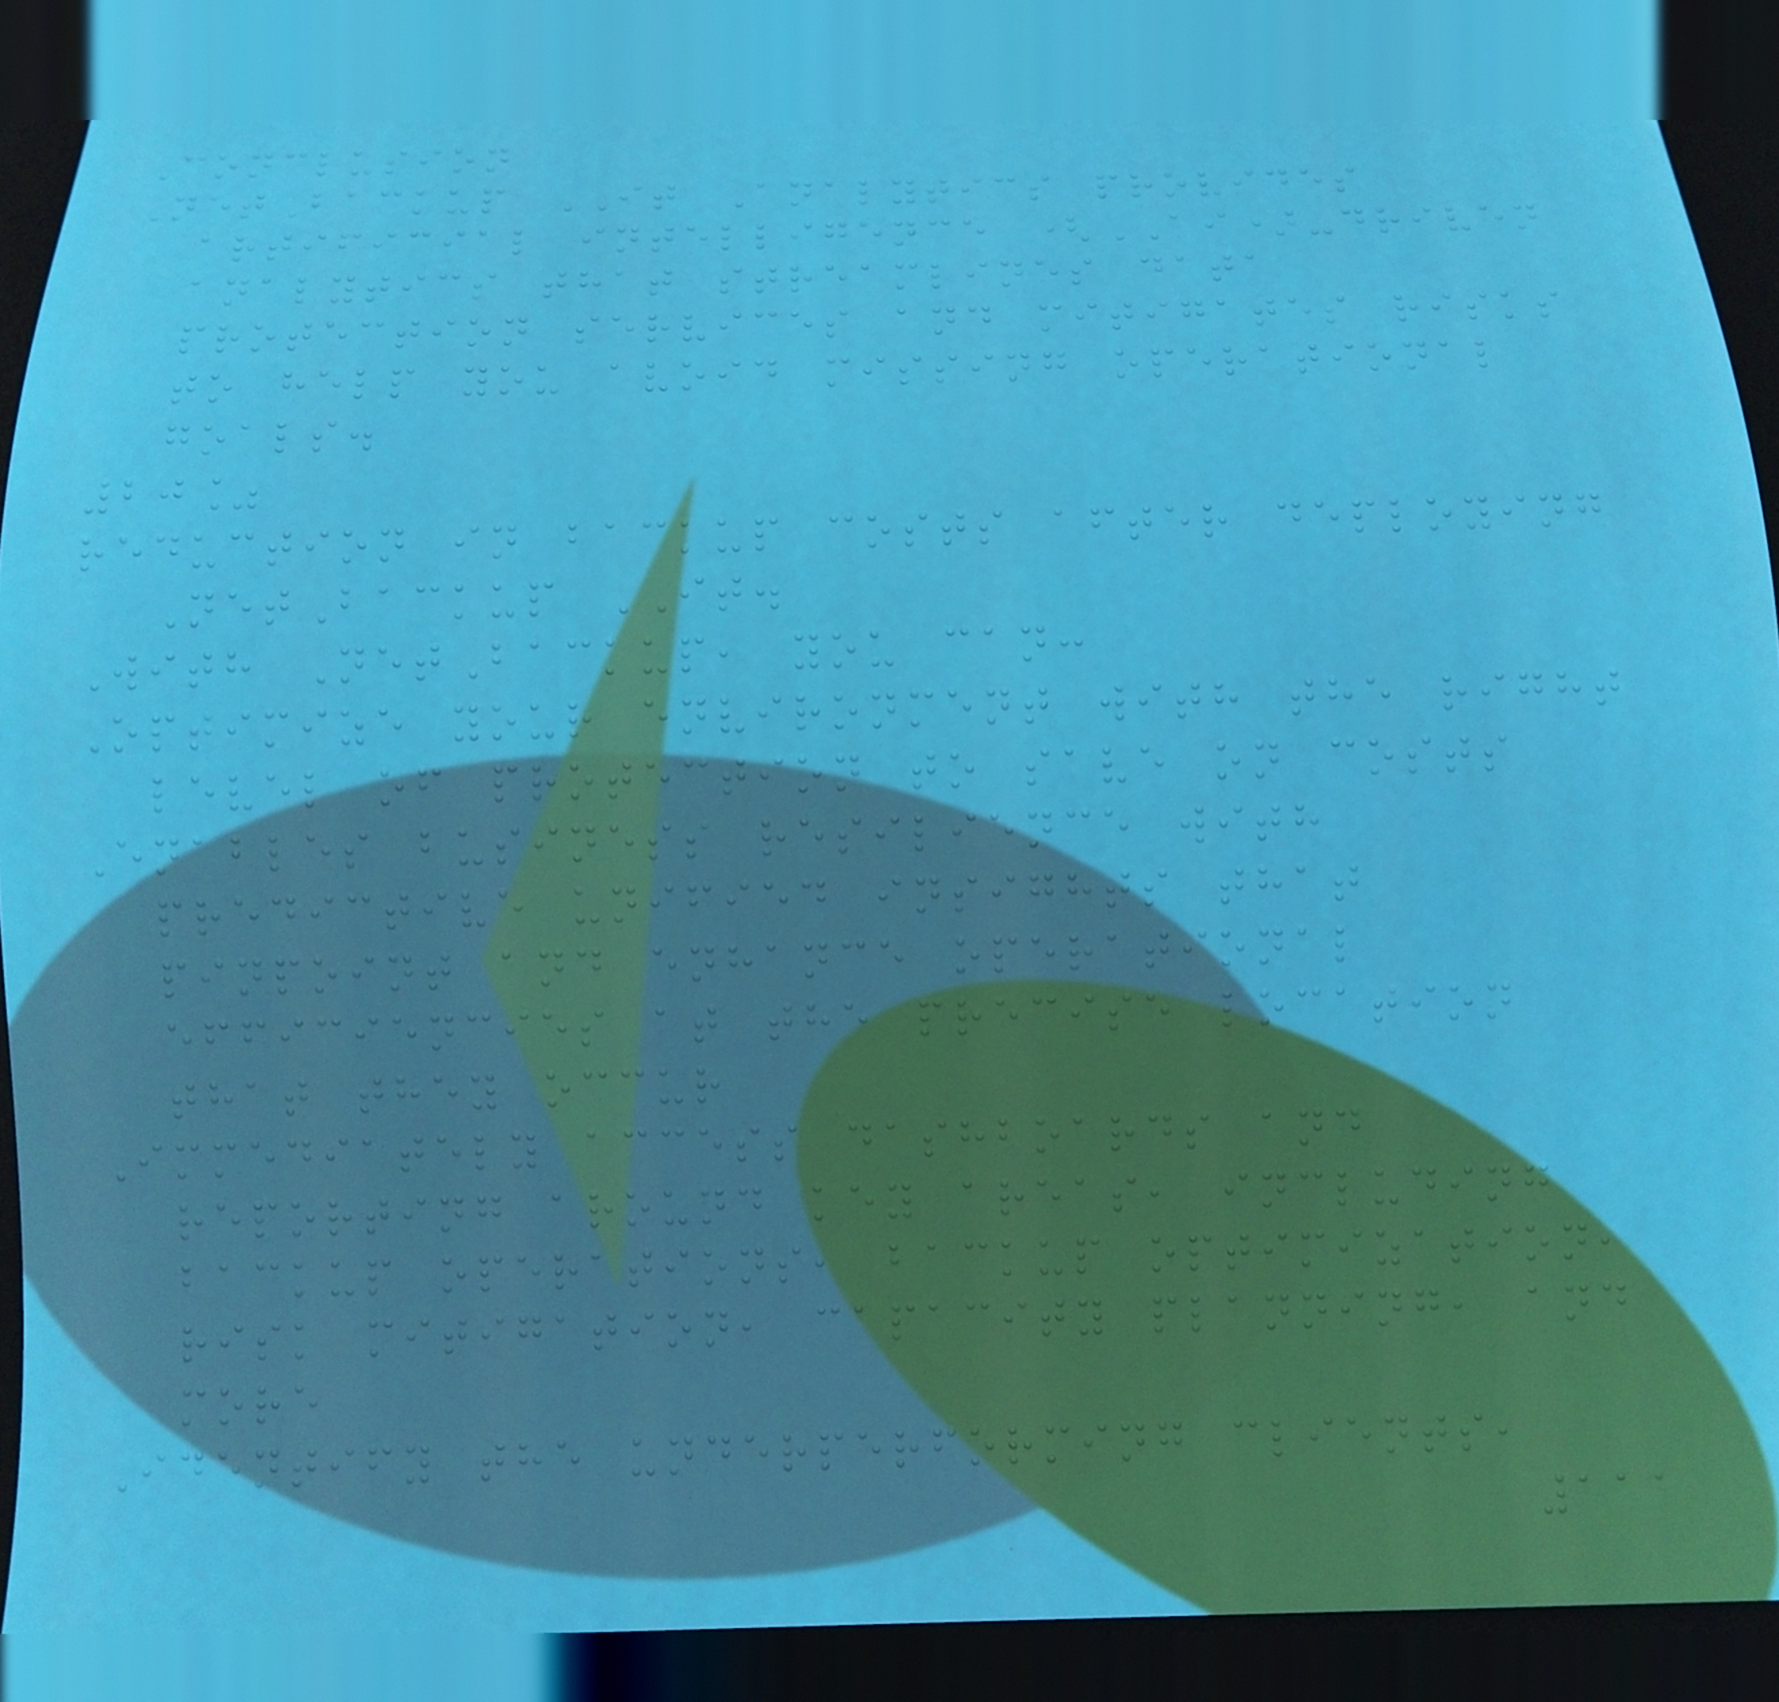Conclusion
NetBackup IT Analytics provides
artificial intelligence (AI)-driven
analytics that streamlines data
protection services and mitigates risks
to help you avoid missing operational
goals.
20%
reduction in backup costs after deploying
NetBackup IT.
With NetBackup, you can:
Optimize your environment with the right
level of protection to save on costs
Enables business resilience with
predictive unified insights that
pinpoint and enhance operational
efficiencies at the precise location
that they occur
Immediately access dashboards and
reporting around key areas, including
backup operations, backup optimization,
risk mitigation, capacity planning, and
more
Identify the underperforming clients,
111
